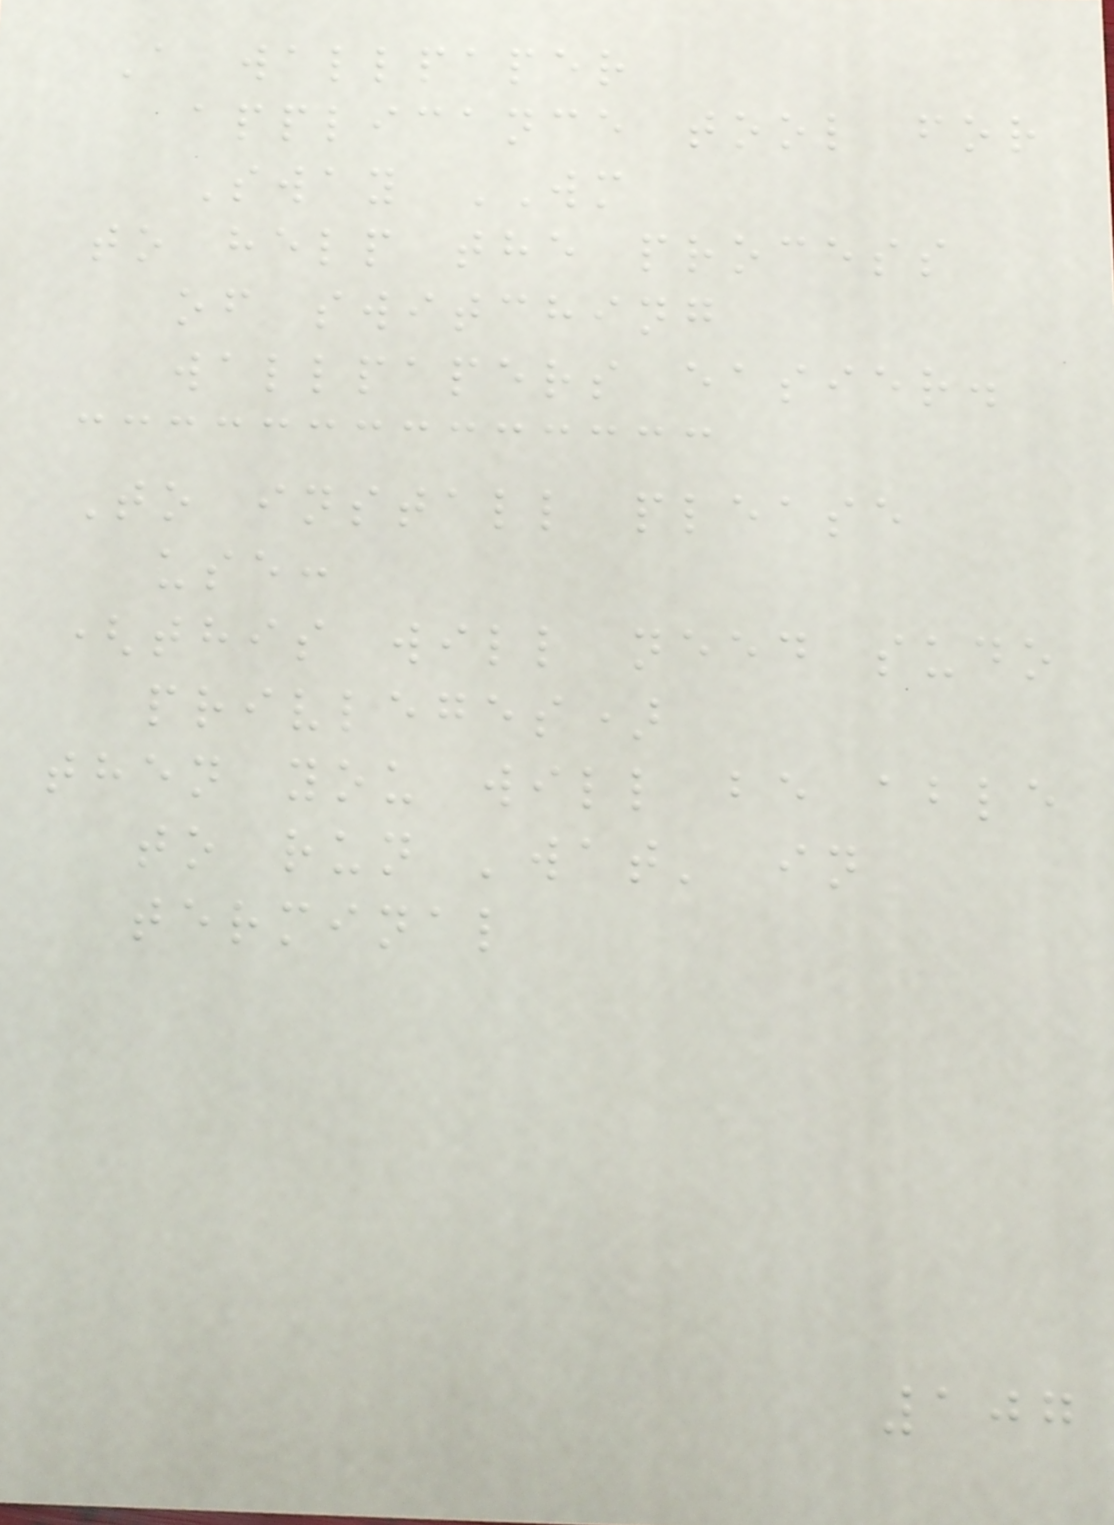A wallpaper
applicance tool for
Sway WM
to help the process
of switching
wallpapers easier.
To install please
use:
(this will need sudo
privleges)
then you will be able
to run 'wat' in
terminal
107
